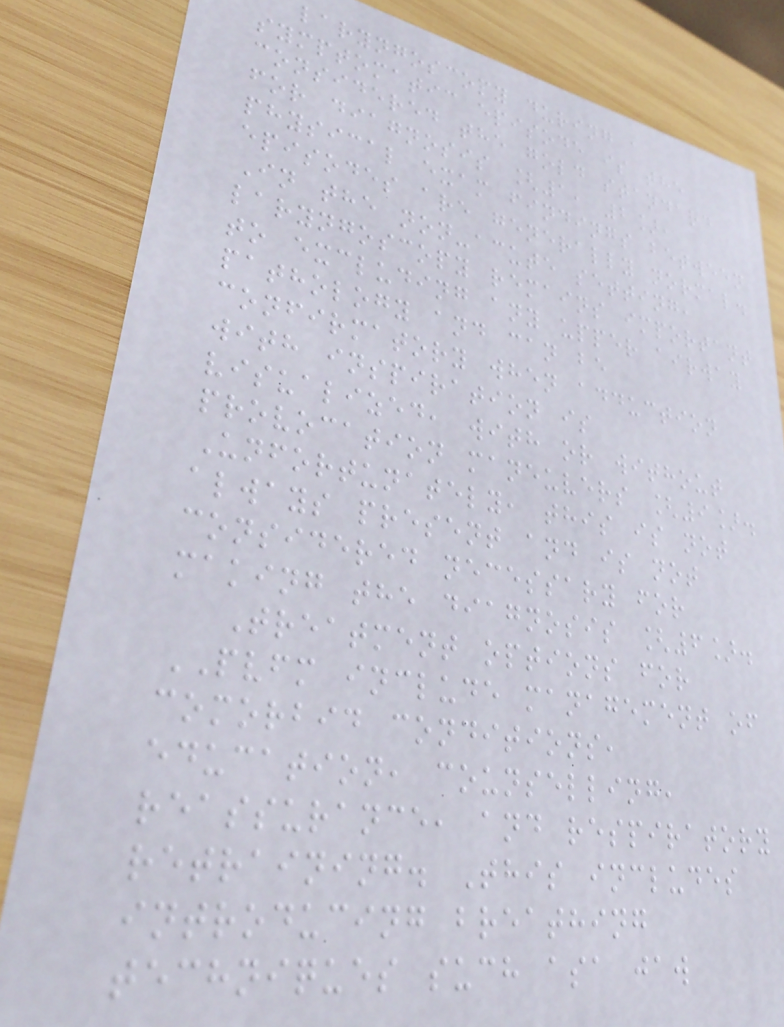laryngoscopy during a
symptomatic episode is the
considered the gold standard
for diagnosis [1, 2],
physical exam findings between
episodes are generally normal.
In the non-acute setting,
laryngoscopy remains important
to excluding any upper airway
pathology and can be
confirmatory when adduction
with inspiration is
visualized, with or without
provocation maneuvers [9].
Unfortunately, this is not
always present and is not
considered necessary for
making the diagnosis [6].
Treatment options for
PVFM include management of
comorbid conditions,
education, counselling,
reassurance, and respiratory
retraining. This includes
introducing breathing
techniques such asa jaw
